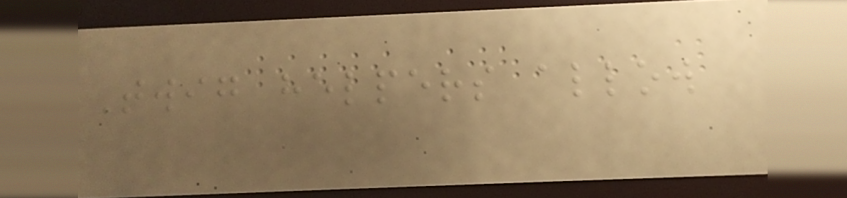Twig helpers allow
